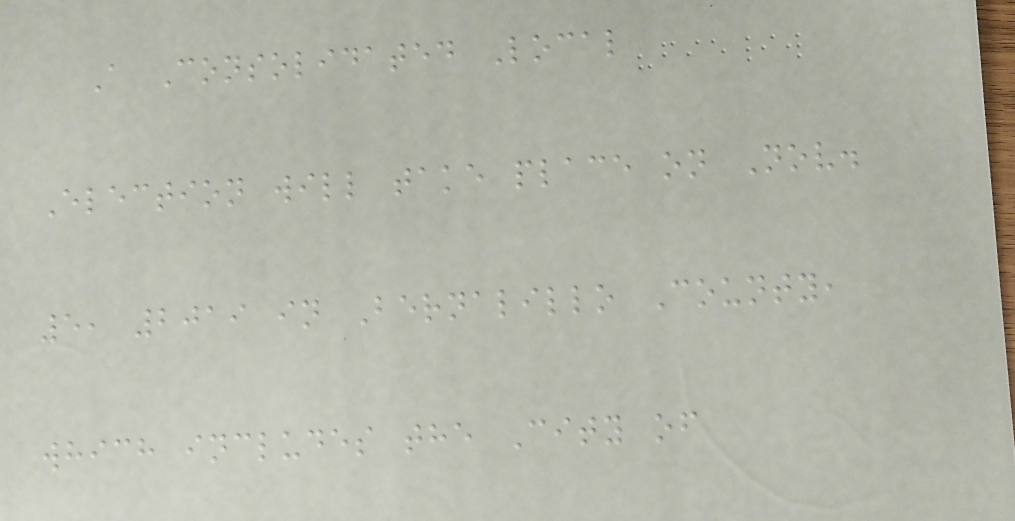A Consolidated Local
Election will take place on Nov.
5, 2019 in Bernalillo County,
which includes the City of
